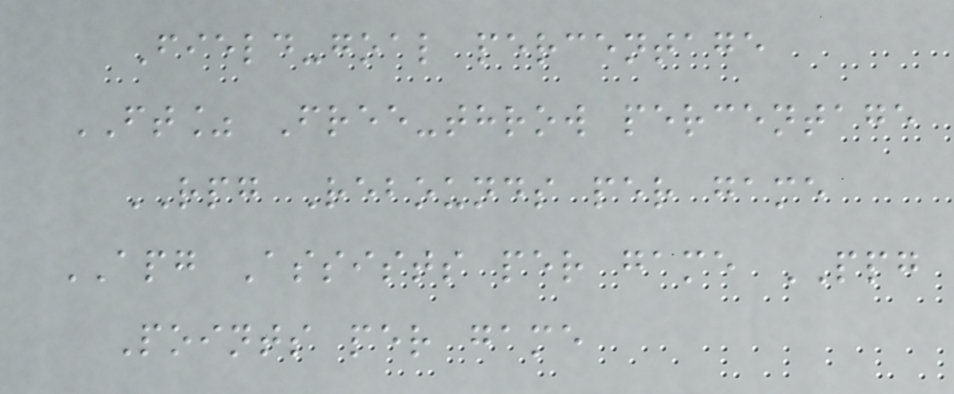Field-goal percentage
FT% Free-throw percentage
RPG Rebounds per game
APG Assists per game PPG
Points per game
